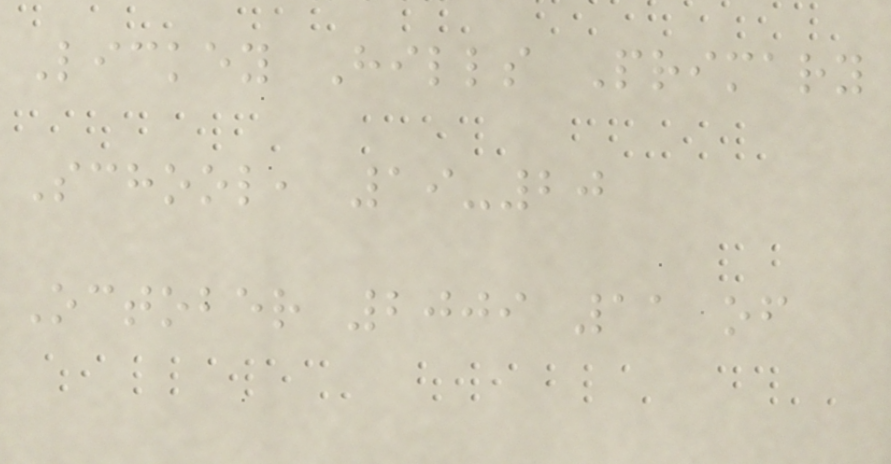Lickey Hills Primary
School, 19-20
October 2009 11 of
